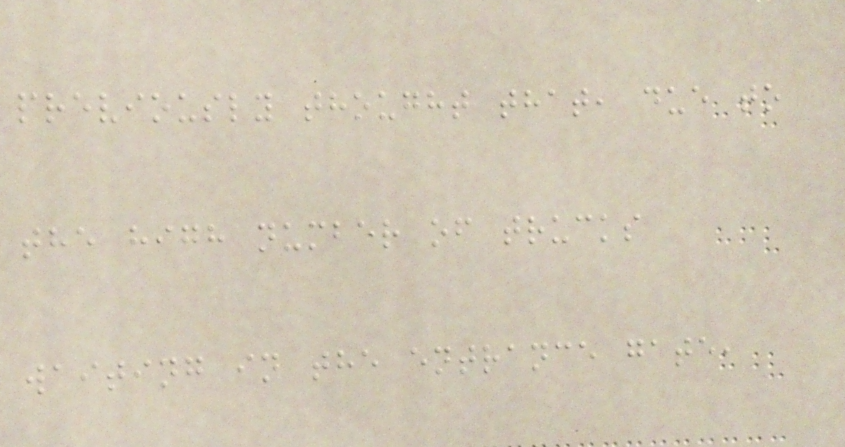previously thought that, due to
the high number of trucks
waiting in the entrance gate,
